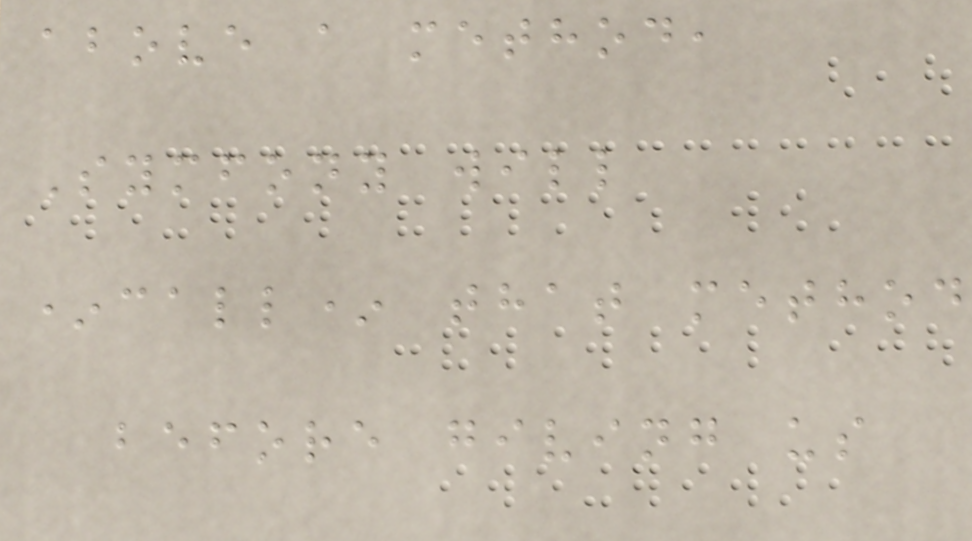above a method,
Symfony will
*call* that method
before giving us
